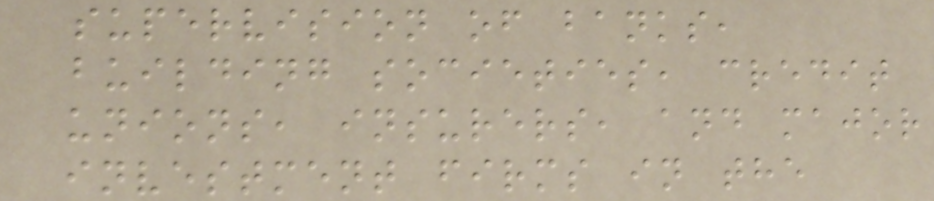supervision of banks,
building societies, credit
unions, insurers, and major
investment firms in the
